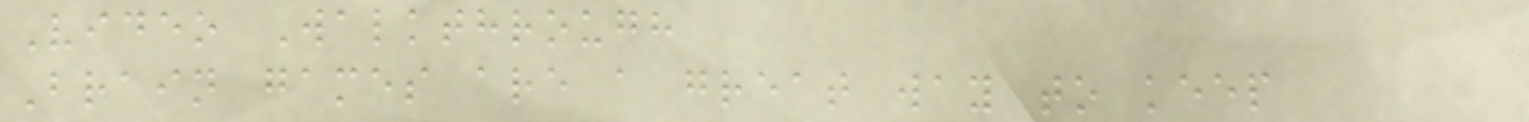Video Walkthrough
Brain games are a great way to keep
